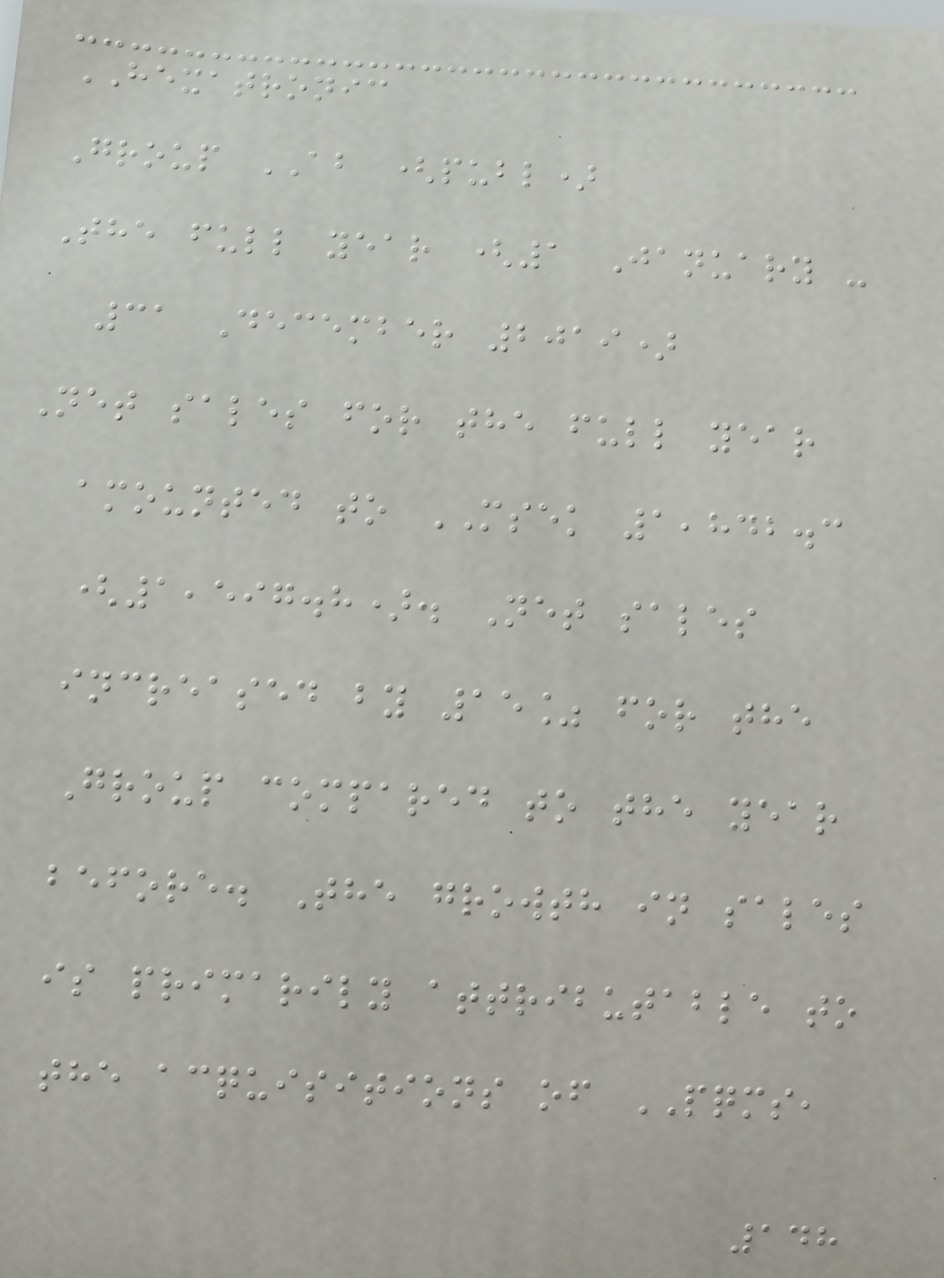HEXATRONIC
Group AB (publ)
The full year (1 January -
31 December 2019)
Net sales for the full year
amounted to MSEK 1,842.3
(1,597.8). Net sales
increased by 15% for the
Group compared to the year
before. The growth in sales
is primarily attributable to
the acquisitions of PQMS,
148
